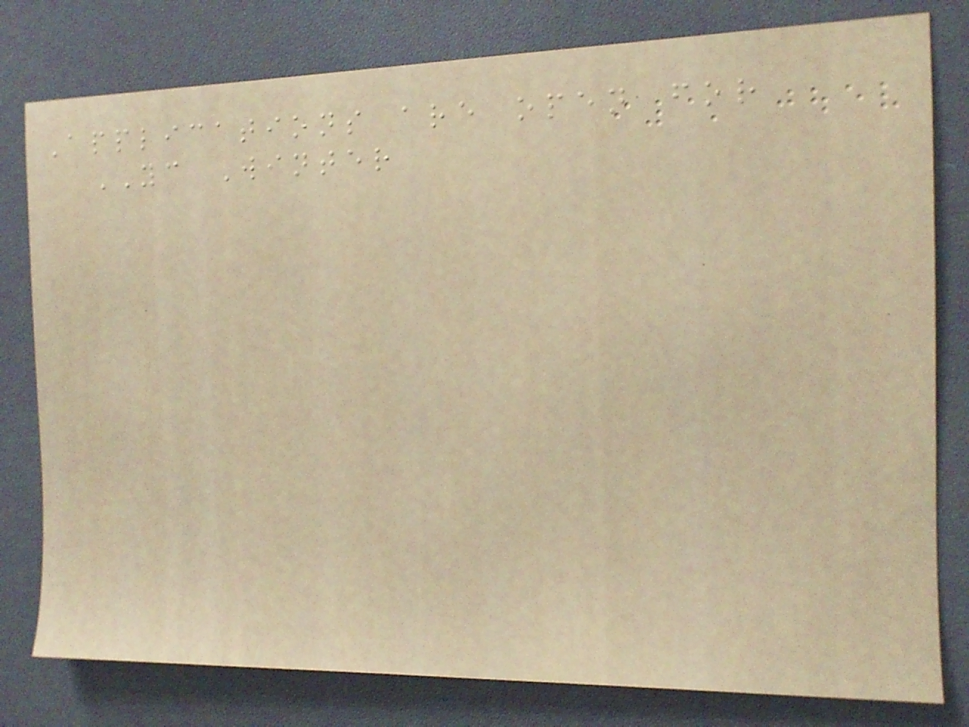Applications are open for
YC Winter
